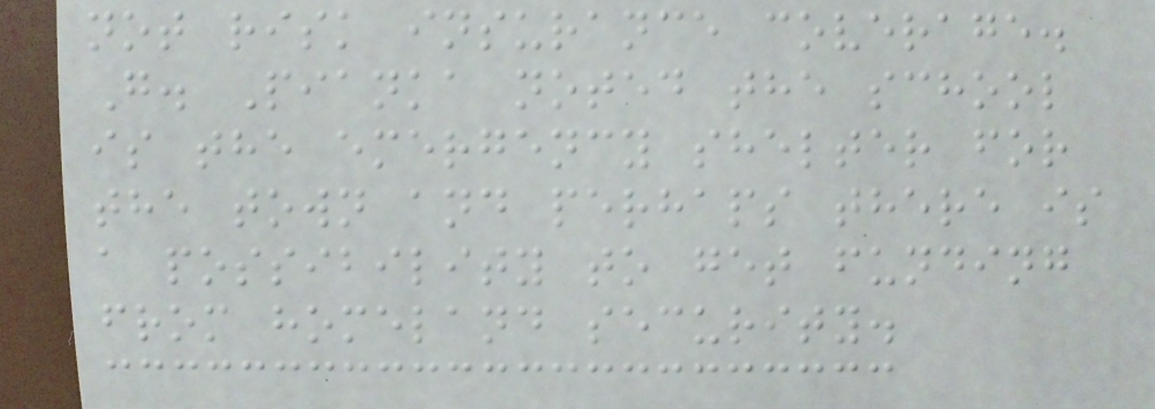not risk insurance coverage.
G. Pianka noted the school
is the emergency shelter for
the town and perhaps there is
a possibility to get funding
from homeland security.
